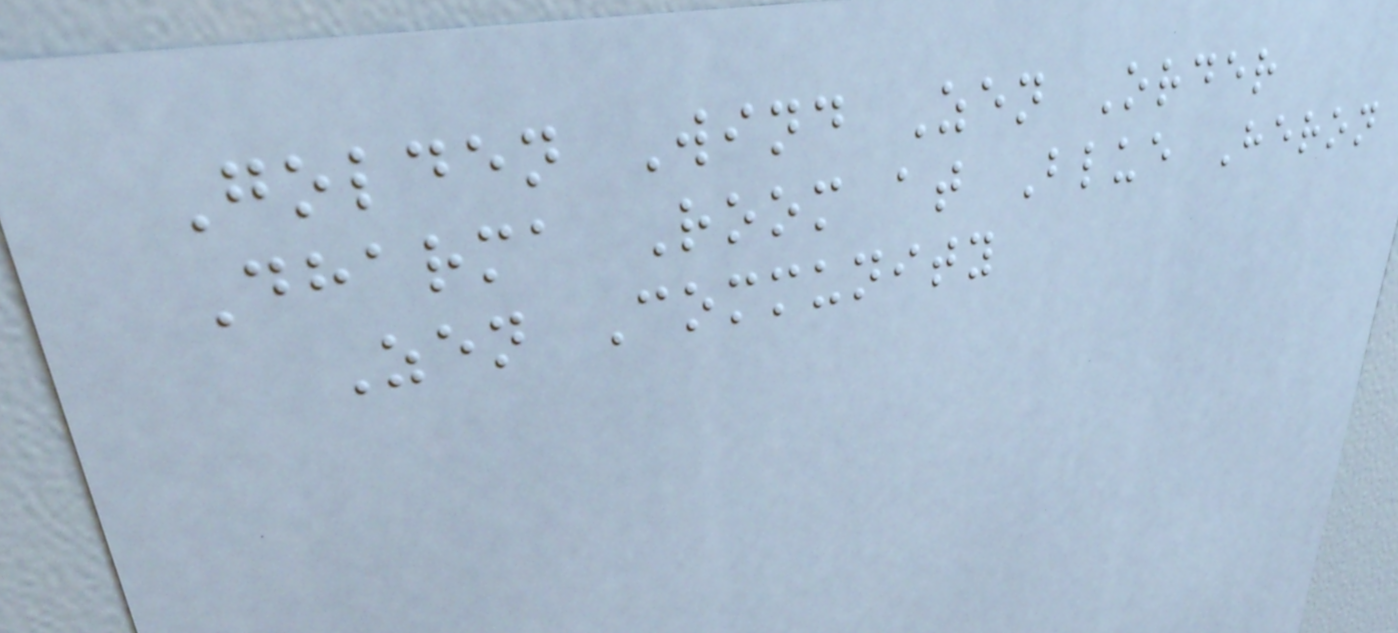Golden Wind Zen Order
Dharma Room at Blue Heron
Zen Community
